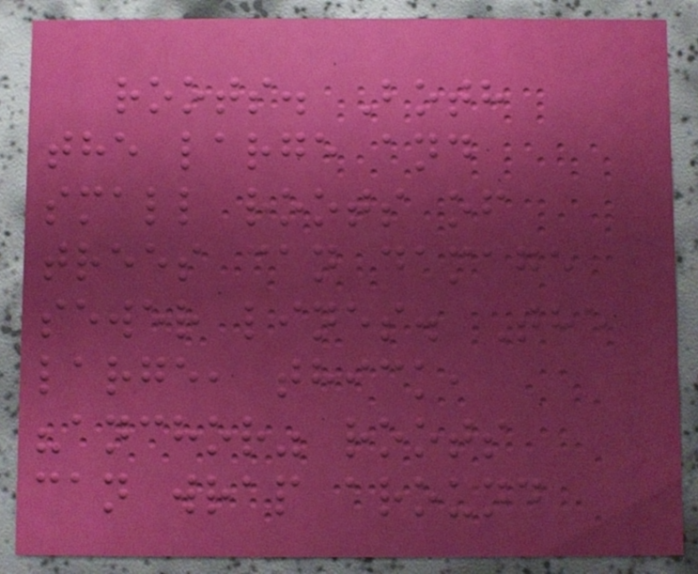roots. Both
the large and
small roots of
trees can damage
sewer lines. The
large, thick,
"anchor" roots
can wrap around
